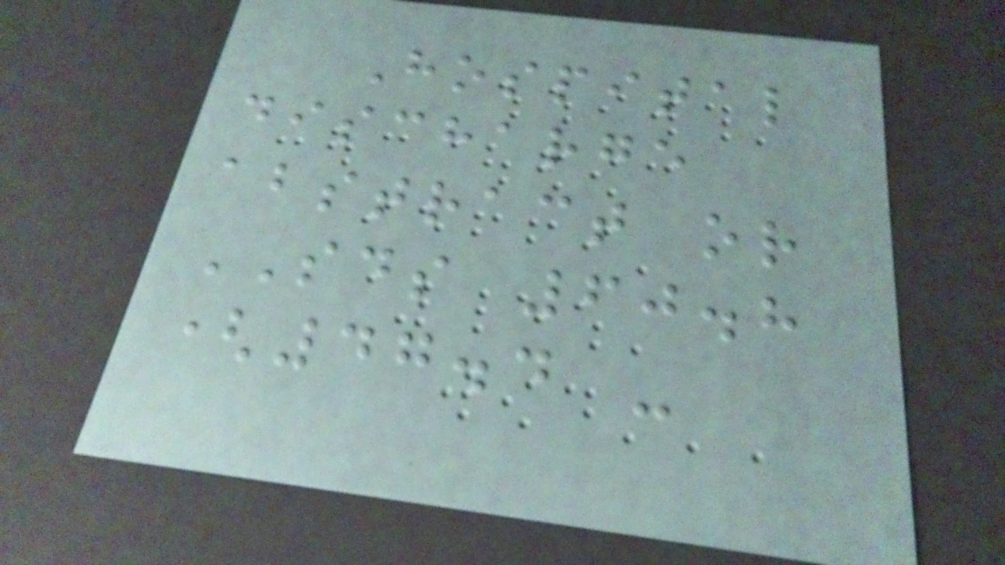Hospital
discharge
abstract or
SDS 60.8
(47.4 -
